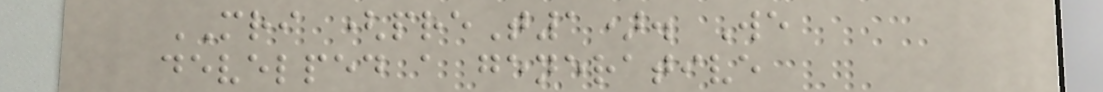MRI (preT1). We
develped a generative
